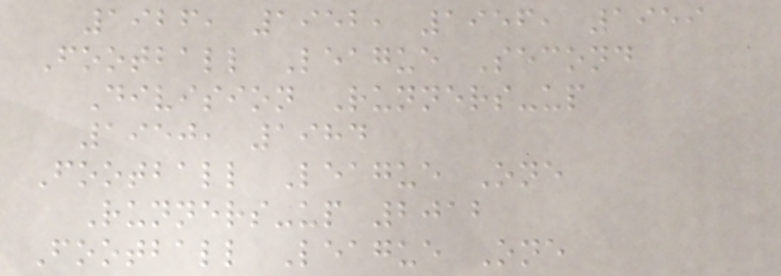1926, 1952, 1956, 1959
Football League Second
Division Runners-up
1950, 1984
Football League One
Runners-up 2012
Football League One
